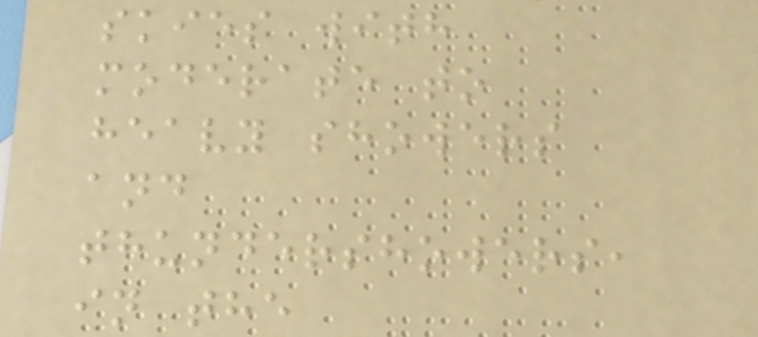skies with
moderate to
heavy showers
and
thundershowers,
in the
